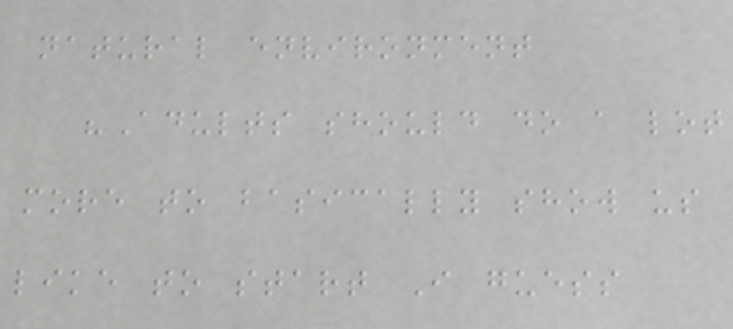natural environment
"Adults should do a lot
more to basically show us
like to start I guess
